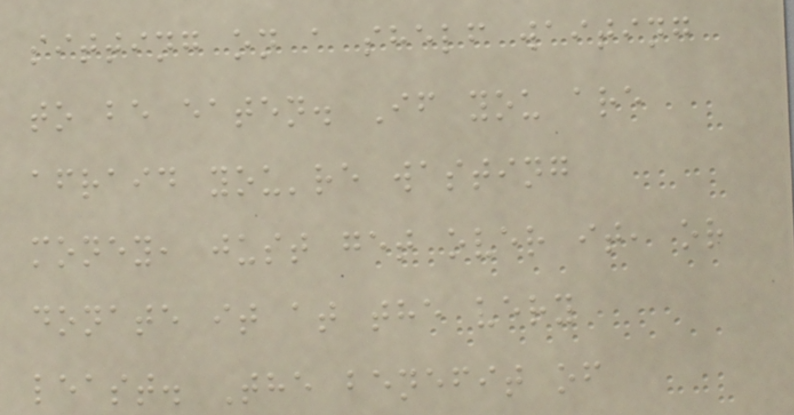sitting on a shelf waiting
to be eaten. If you are
afraid you're wasting
money, just get over it, or
donate it at the very
least. The benefit of
